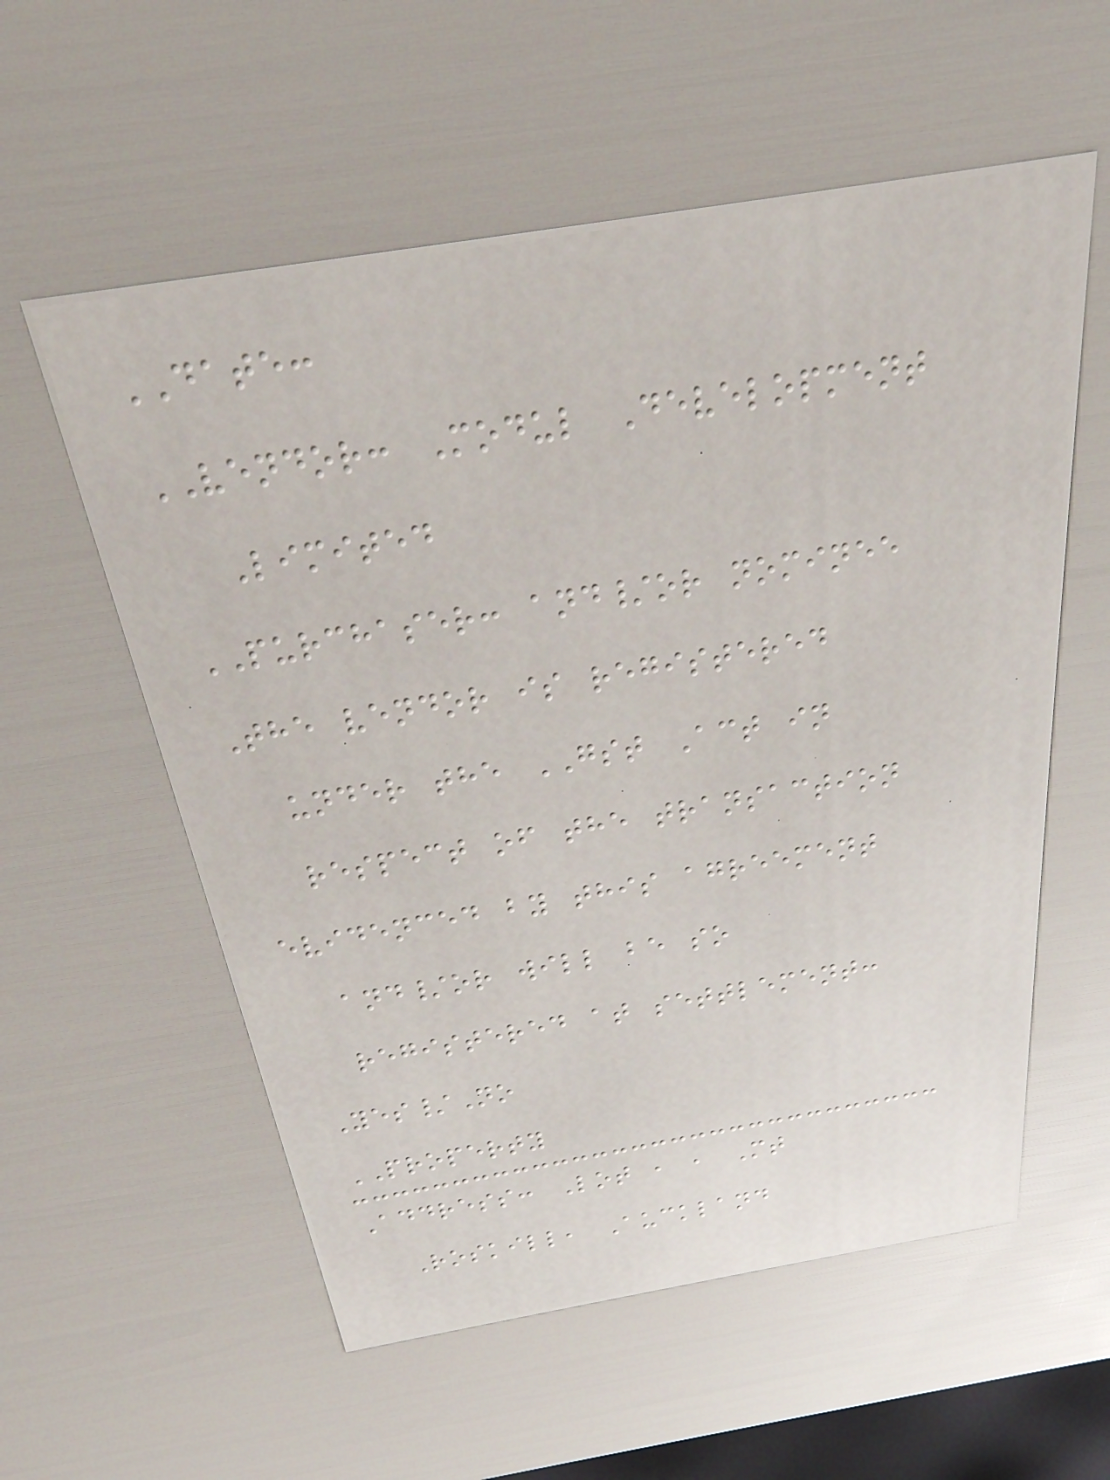DATE:
VENDOR: Modul Development
Limited
PURCHASER: and/or nominee
The vendor is registered
under the GST Act in
respect of the transaction
evidenced by this agreement
and/or will be so
registered at settlement:
Yes/No
PROPERTY
Address: Lot , , Mt
Roskill, Auckland
